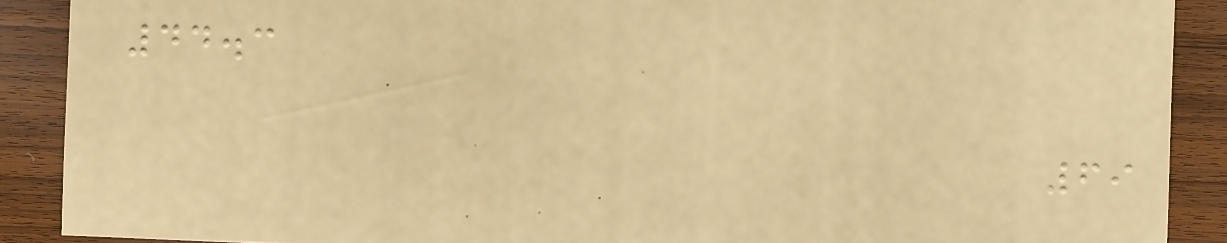44.3
69
